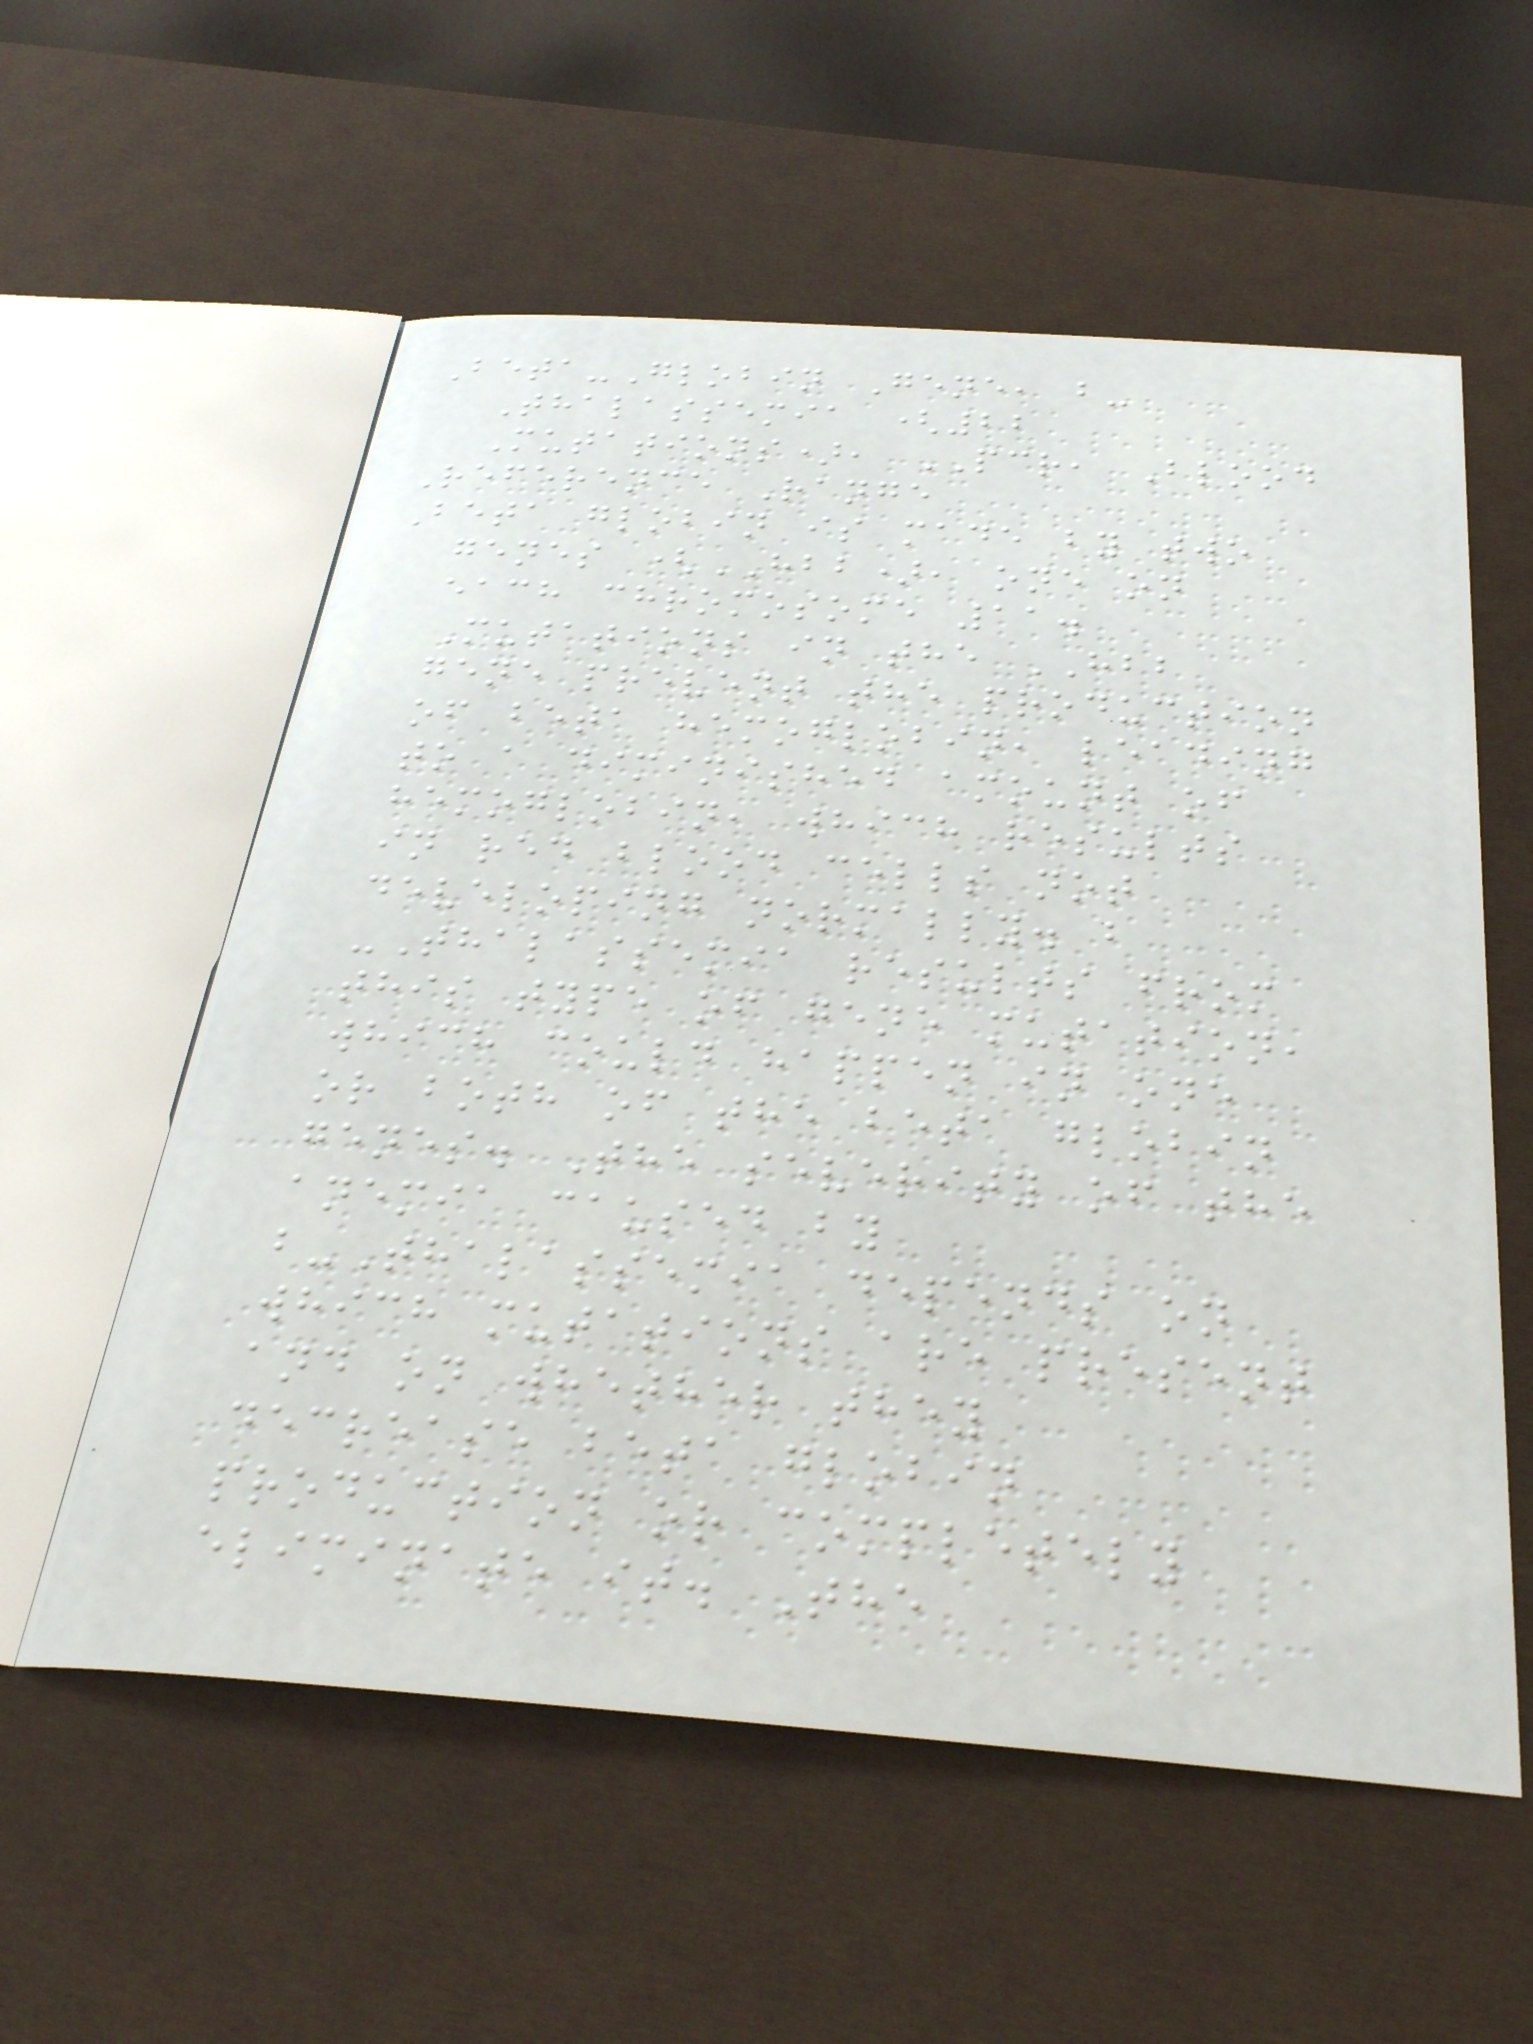Beta-Globin Gene, b-
Thalassemia (22
Mutations), PCR, Blood
Reference Range
Beta globin is made by two
genes (HBB), one on
each chromosome 11.
Mutations in the HBB
gene prevent the production
of beta hemoglobin, leading
to a diminished amount of
hemoglobin, which results
in red blood cells not
developing normally. b
-Thalassemia results from
this type of gene mutation,
which could happen in one
or both of the beta globin
genes. The severity of the
anemia caused by
b-Thalassemia depends on
which mutations are present
and on whether they
decrease beta globin
production or completely
eliminate it. The
